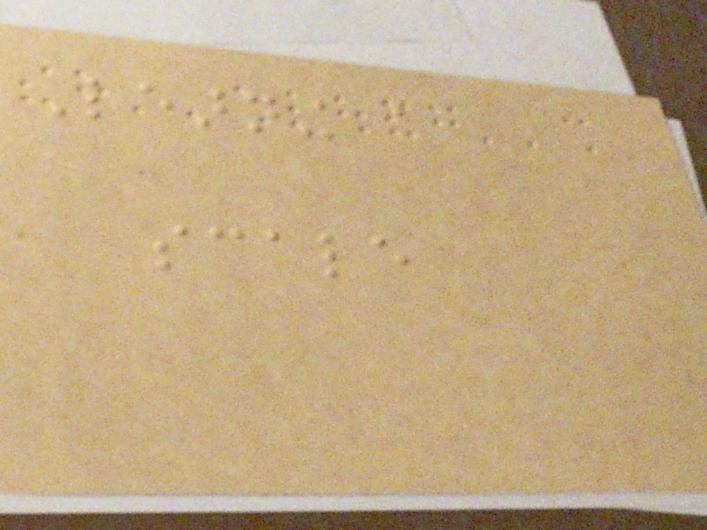Learning a
scale
